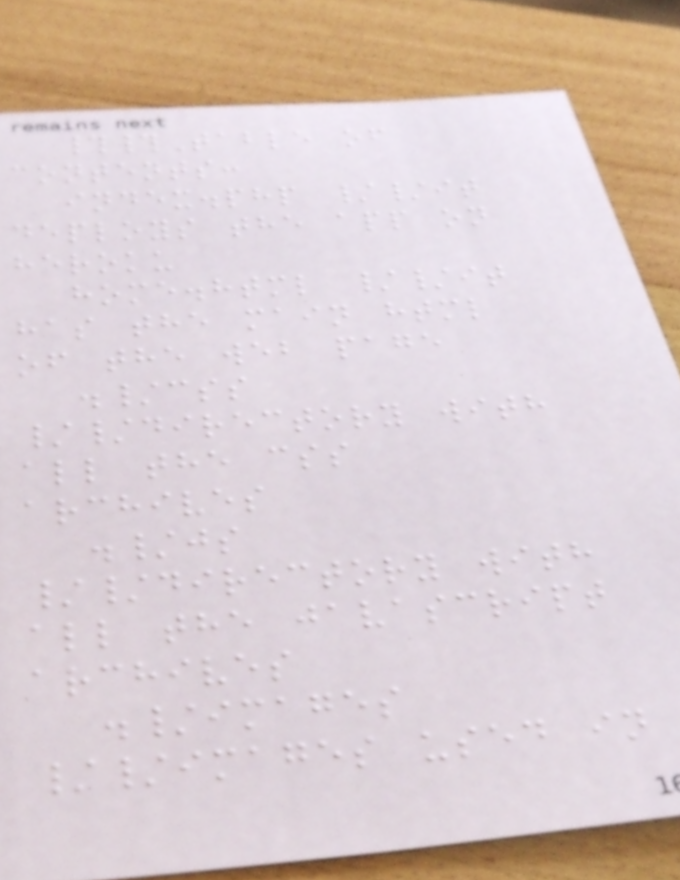##Table of
contents:
index.php //it
deploys the app on
heroku
home.html //it
has the main html
of the web page
./css
//directory with
all the css
archives
./js
//directory with
all the javascript
archives
./images
//images used in
